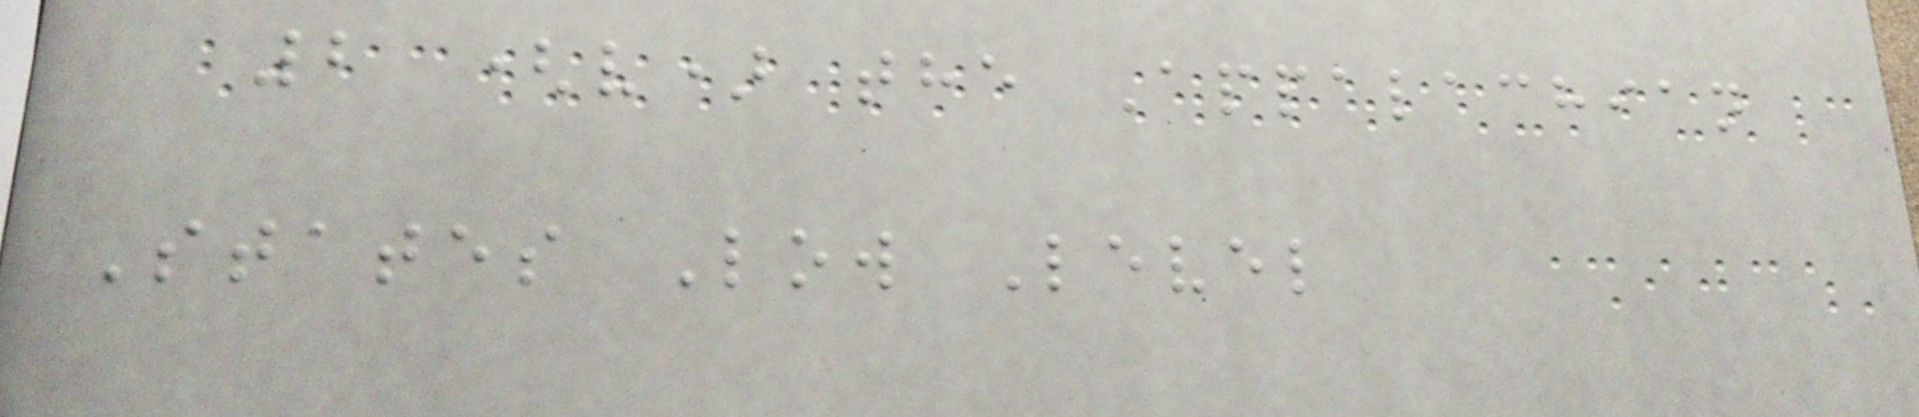2 (v) the Appalachian
States Low Level
